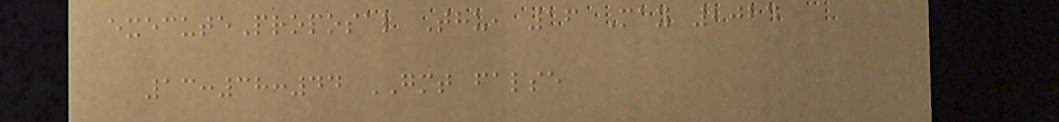executeProposal Thu, 16 May 2024
13:38:44 GMT false
